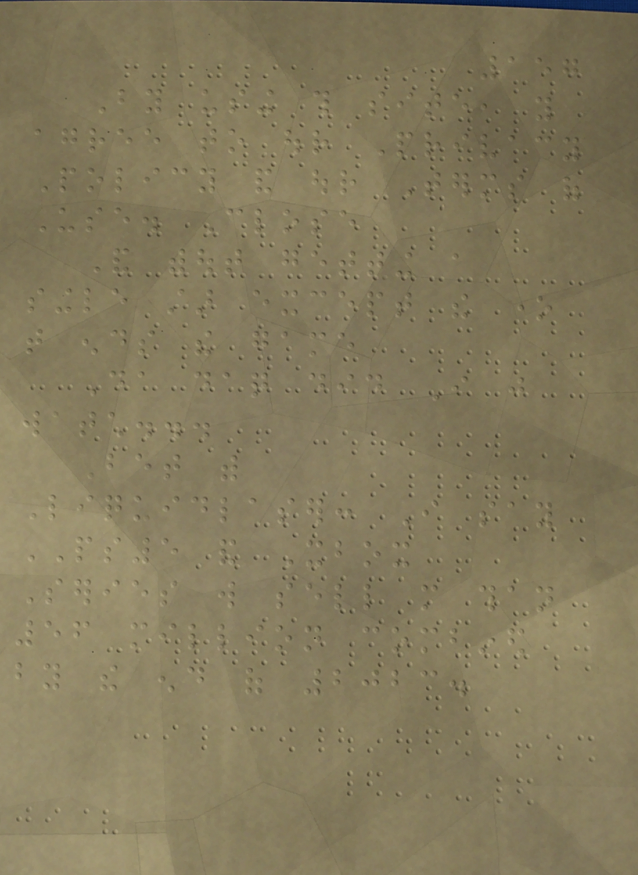157
By using this site, you
agree to our Privacy
Policy and our Terms of
Use. Close
And without getting a
single star except the one
that ends the game
Da daq did I just
watch...
Bet with
Liquidlaser: I say
PS5 and Xbox
Series will sell more than
56 million combined
by the end of 2023.
